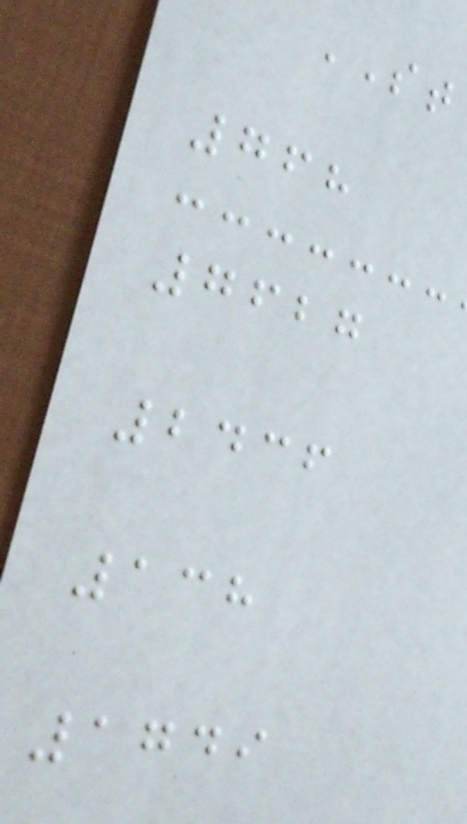ST
768
7627
2436
138
1749
